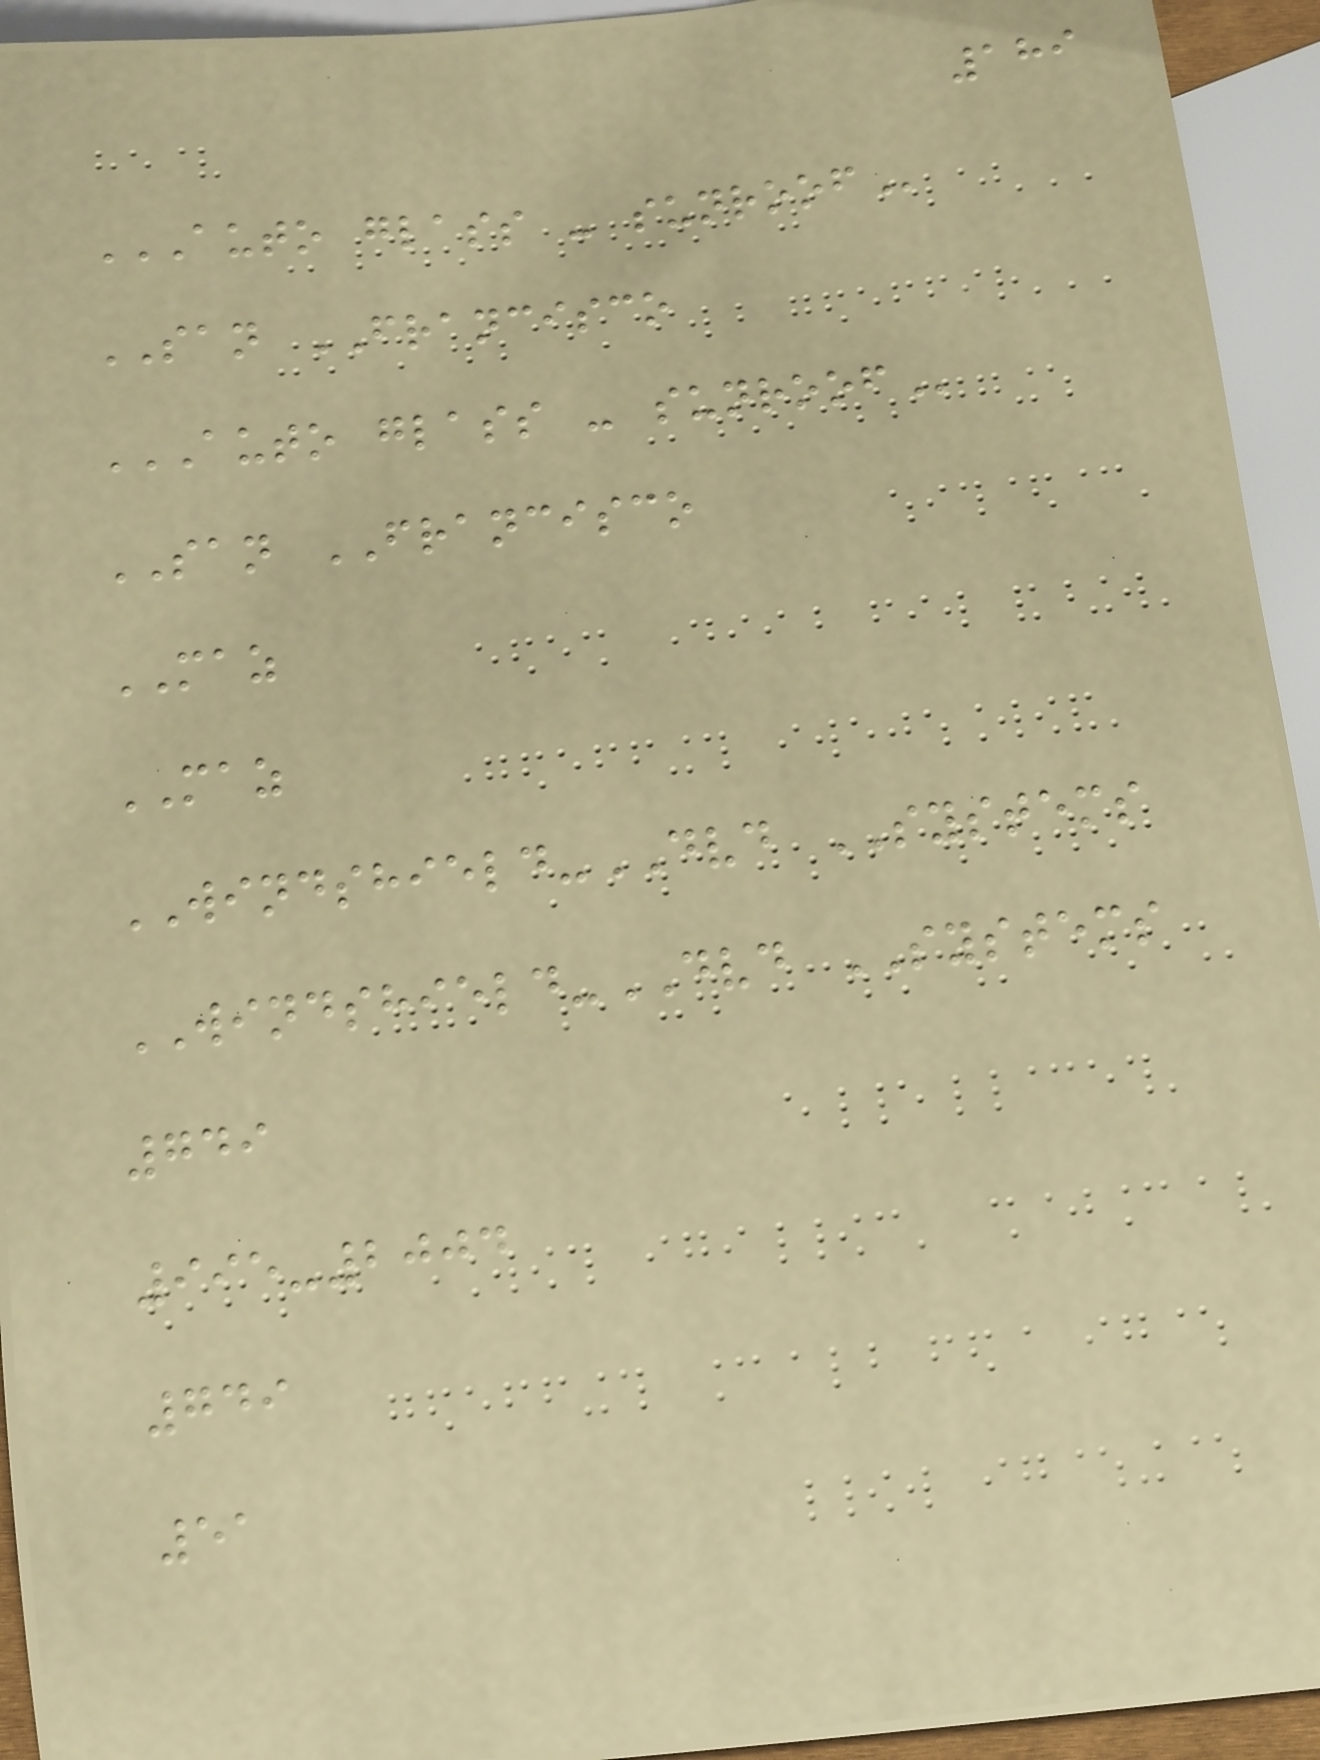189
AUTO GLASS - SUNROOF
SAN FRANCISCO
AUTO GLASS - SUNROOF
SAN FRANCISCO
MAZ
MAZ
WINDSHIELD-DVD SYSTEMS
WINDSHIELD-DVD SYSTEMS
749
995-2004
749
51
